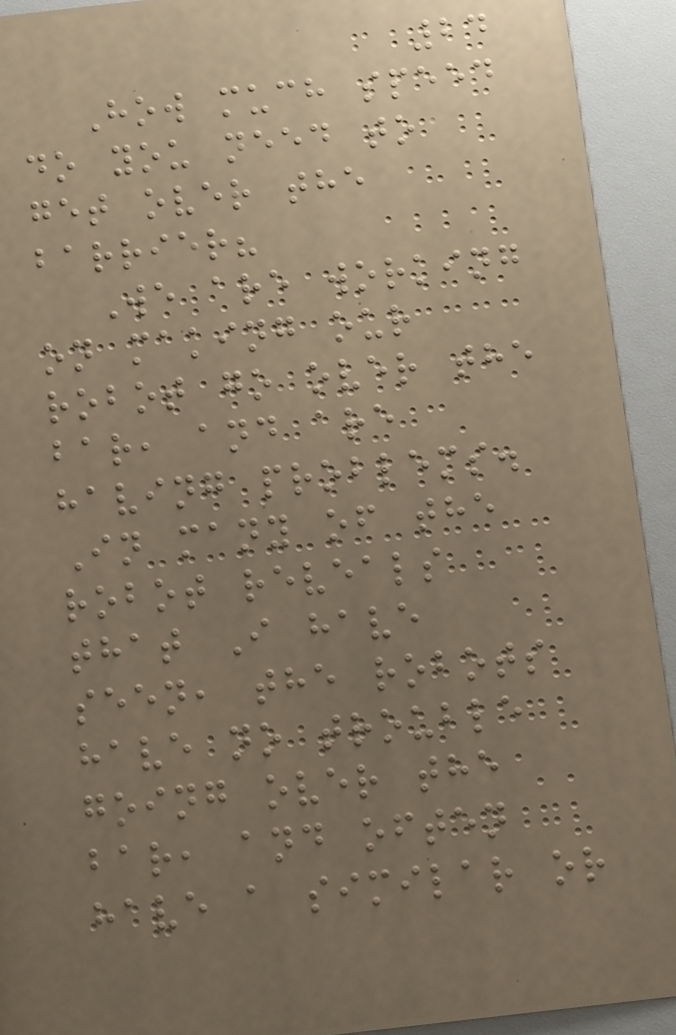24
How much speed
do you need to
get over the
barrier?
We are working
on making our
robot go over the
bar, and are
having problems.
In many of the
robot reveals
that I have
seen, the robots
have no trouble
going over the
bar, and often
have a similar or
